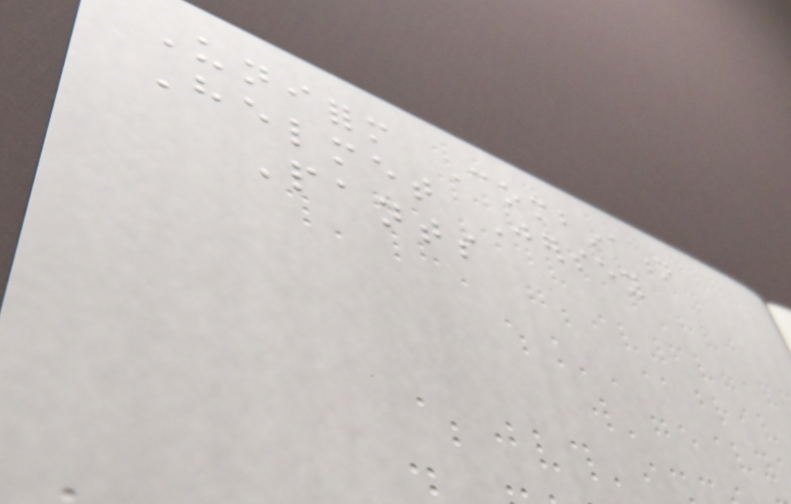Uniform Combination
Helmet Jersey
Pants
